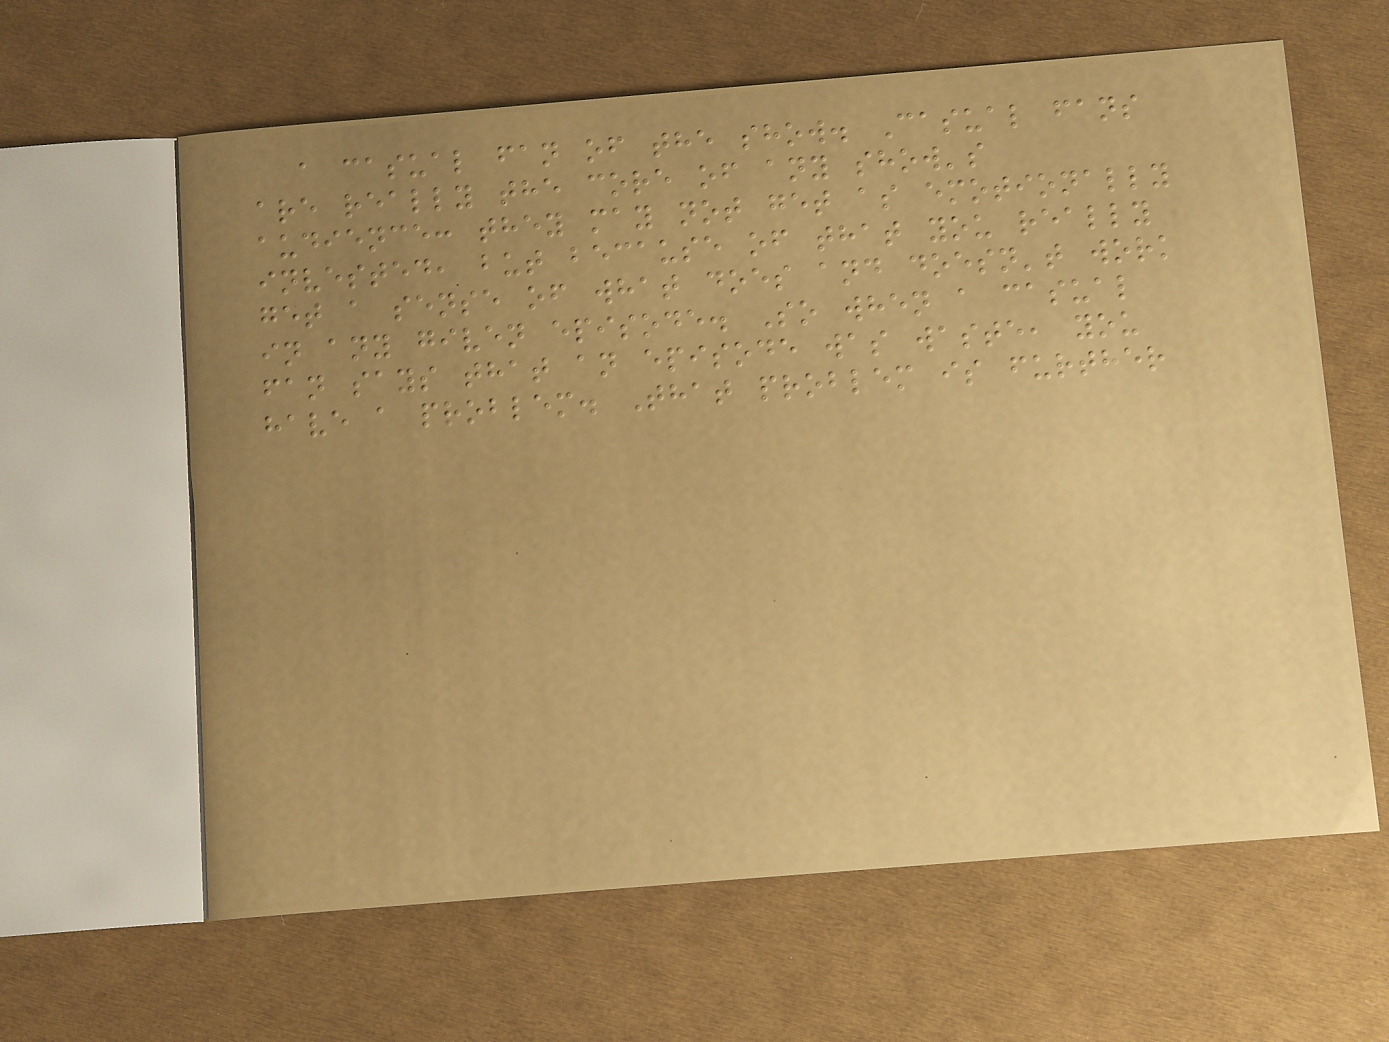a casual fan of the show. Casual fans
are really the core of any show's
audience: they may not get as emotionally
invested, but because of that you really
get a sense of what does and doesn't work
in any given episode. So when a casual
fan says that an episode was waste, you
have a problem. That problem is further
